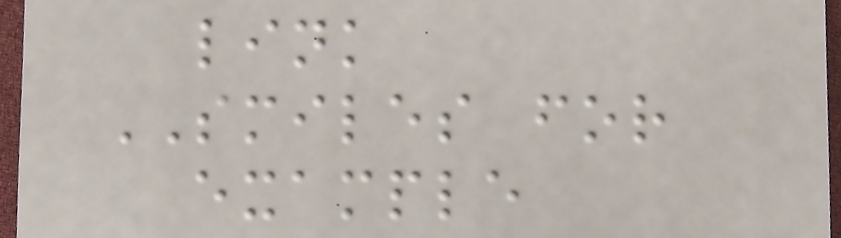link
SMILES for
example
